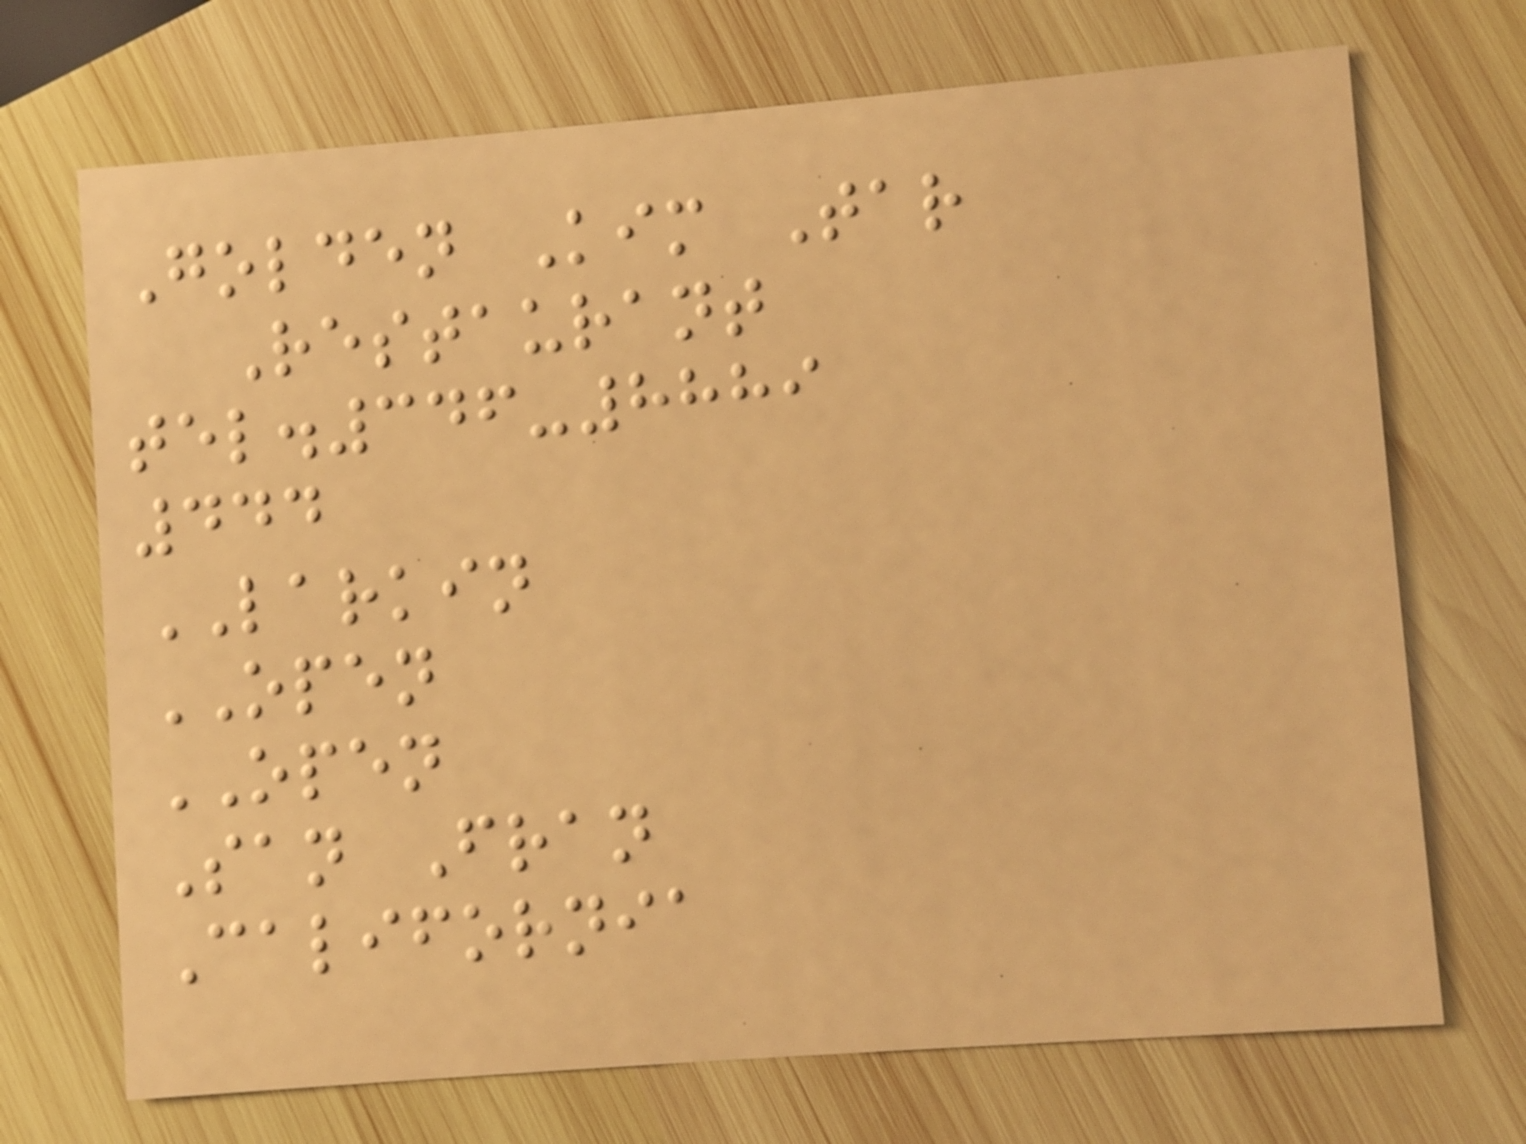Golden Kim Tar
Restaurant
tel.346-8889
444
LARKIN
OPEN
OPEN
San Fran
California
